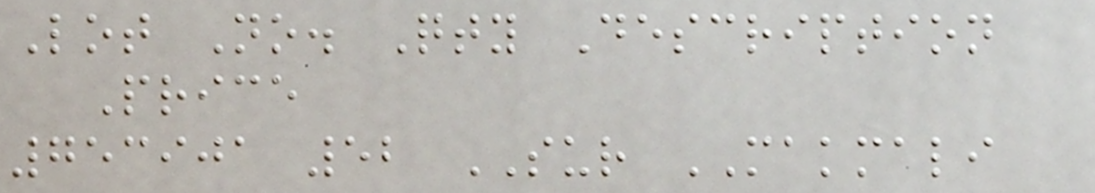Lot No. Qty Description
Price
753901 52 SUR MAKMALI
